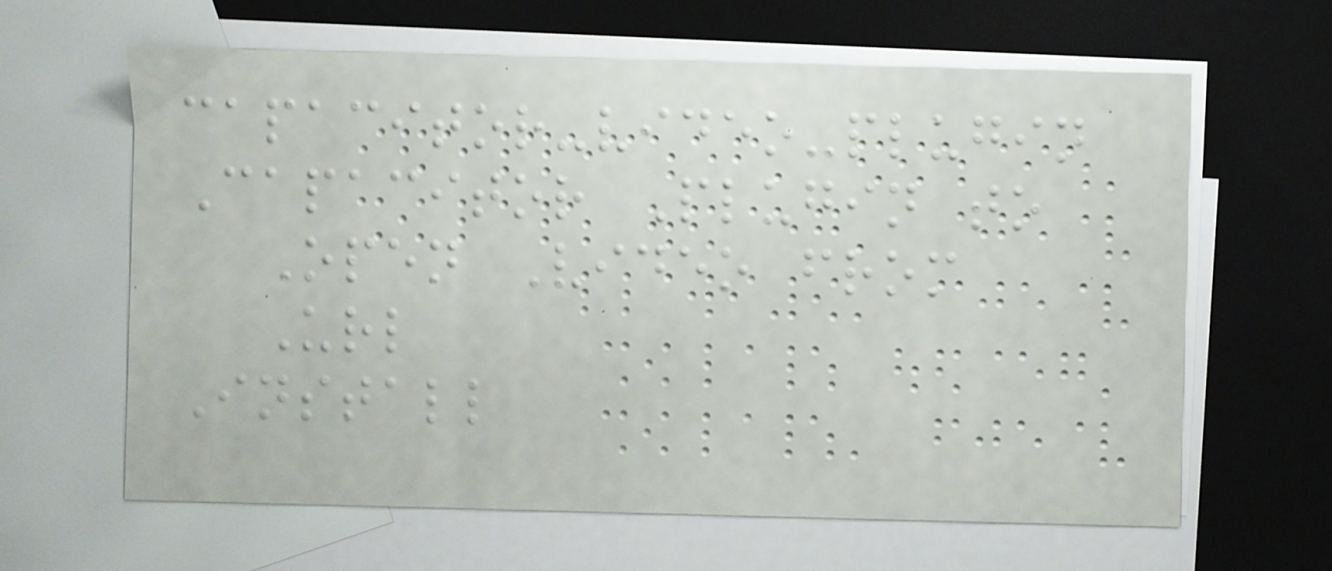capacitor-video-plugin
Capacitor Plugin to
Open Video from
Url
Install
